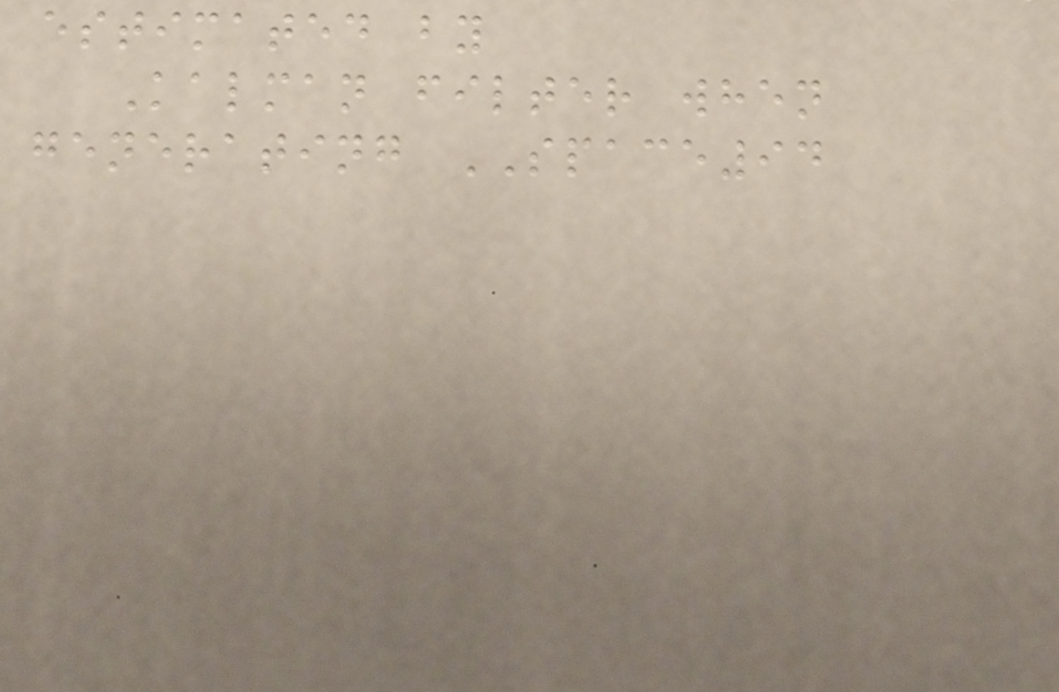estimated by
Kalman filter when
generating SPACE94
